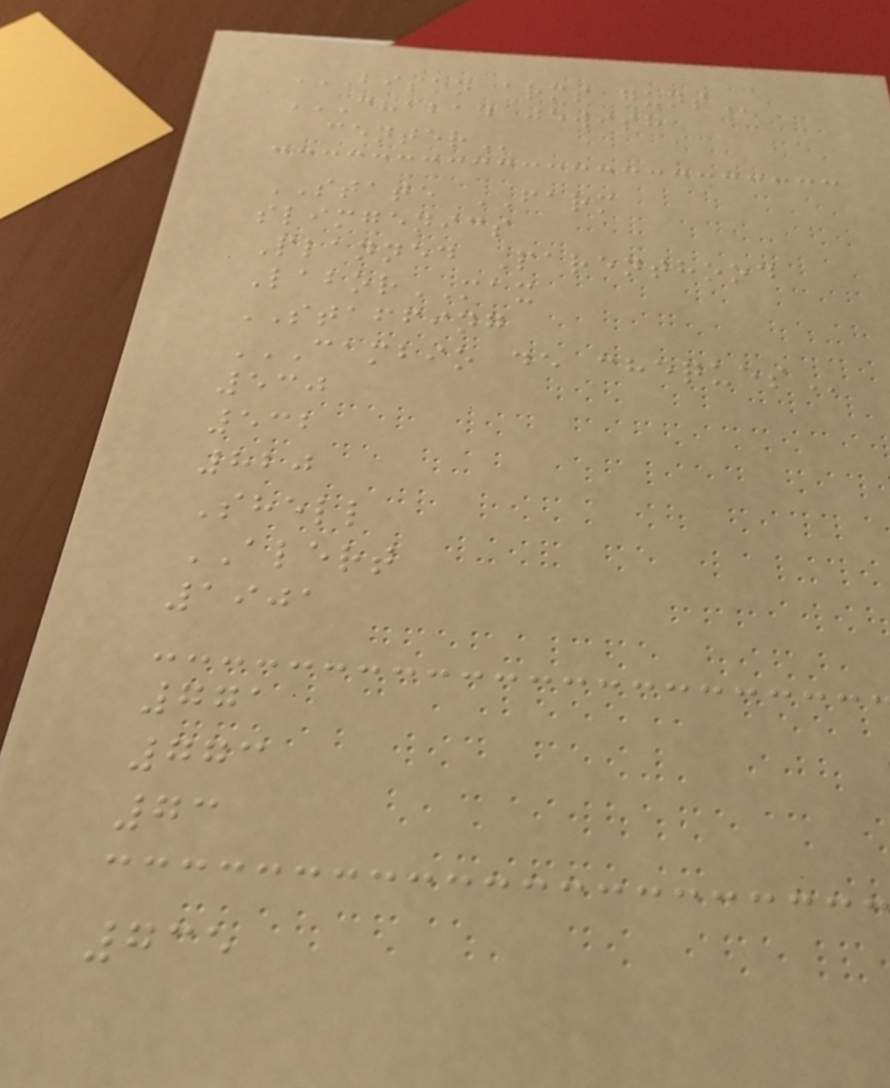BISON ARMS GUNS
CHABAD JEWISH
CENTER
STATE FARM
slimgenics
Planned Parenthood
LaborMAX
STAFFING
CAMBIO DE CHEQUES
530
532
820
Shell
ALERT
1901
771
773
73
735
